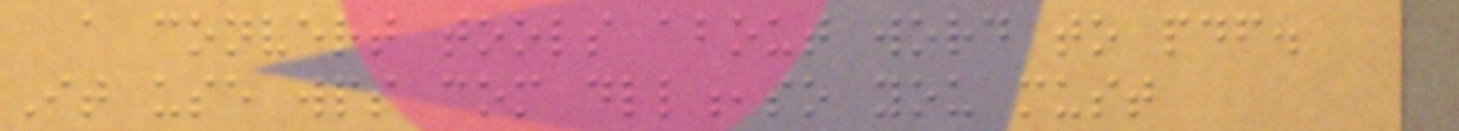a convert tools about word to pdf.
It use wps com dll,so you must
